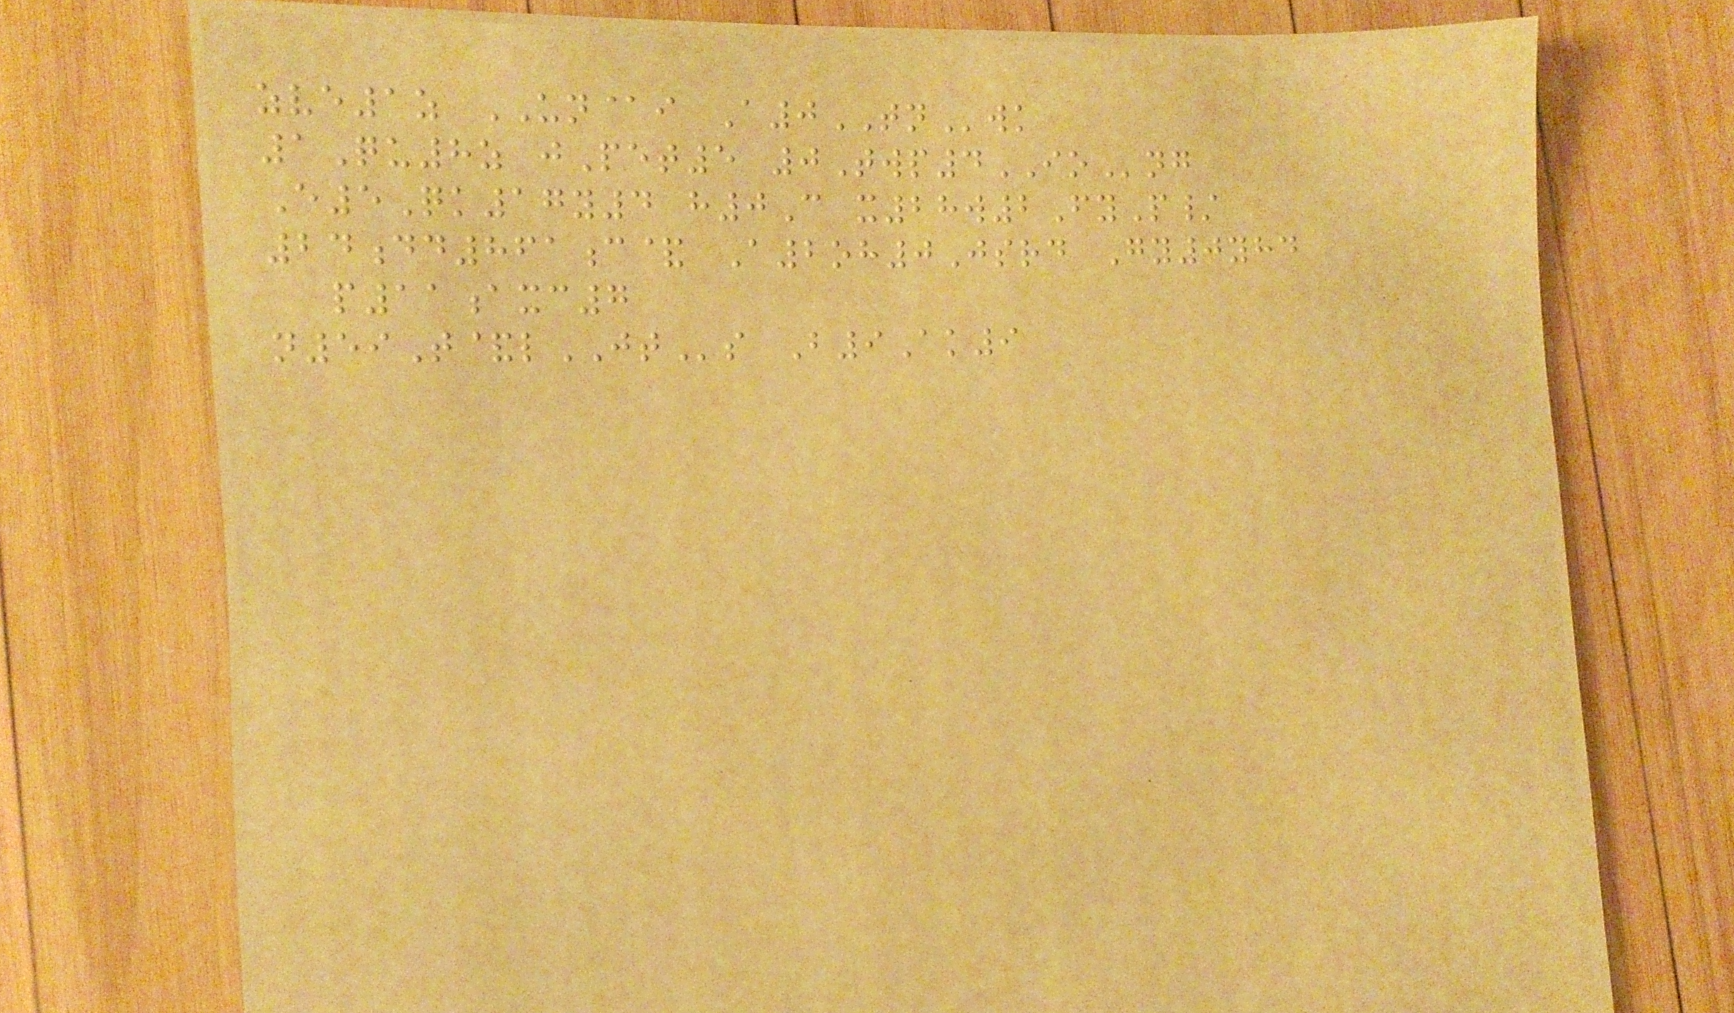zve1z UN@i A0TNwk
1Qu8z jPet5 0Twp4IOng
E5Qk17y4 h0C x28w2FyP/
24dd861c& A2oh0Jsrd Gy0yhd
p11axc7
n59T&lJTs B9Ak9
